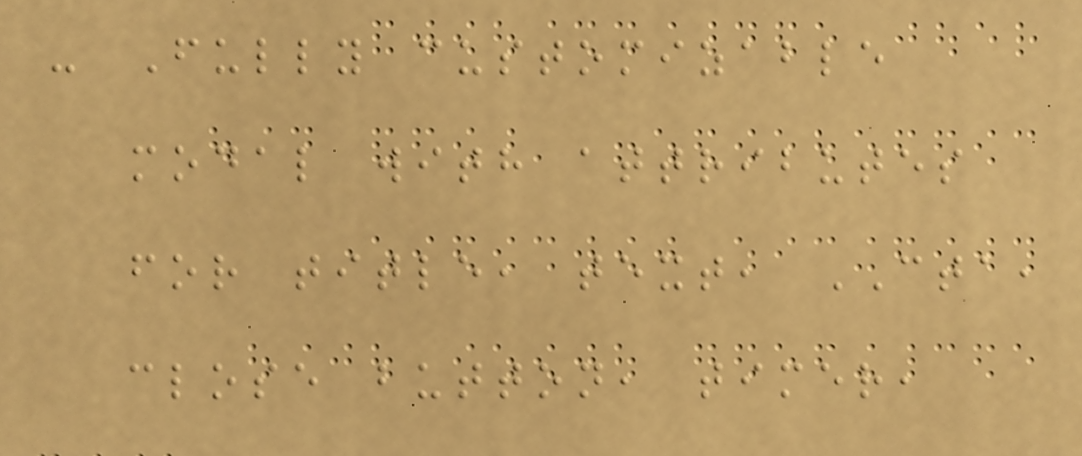- Fully customizable
modal with attributes
for title, text, CTA,
close button, timer,
